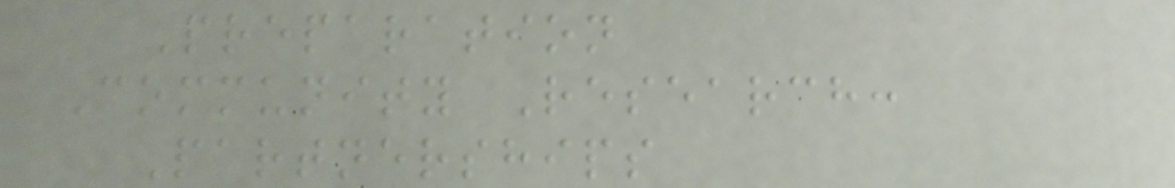Preparation
Community Research:
Partnerships
